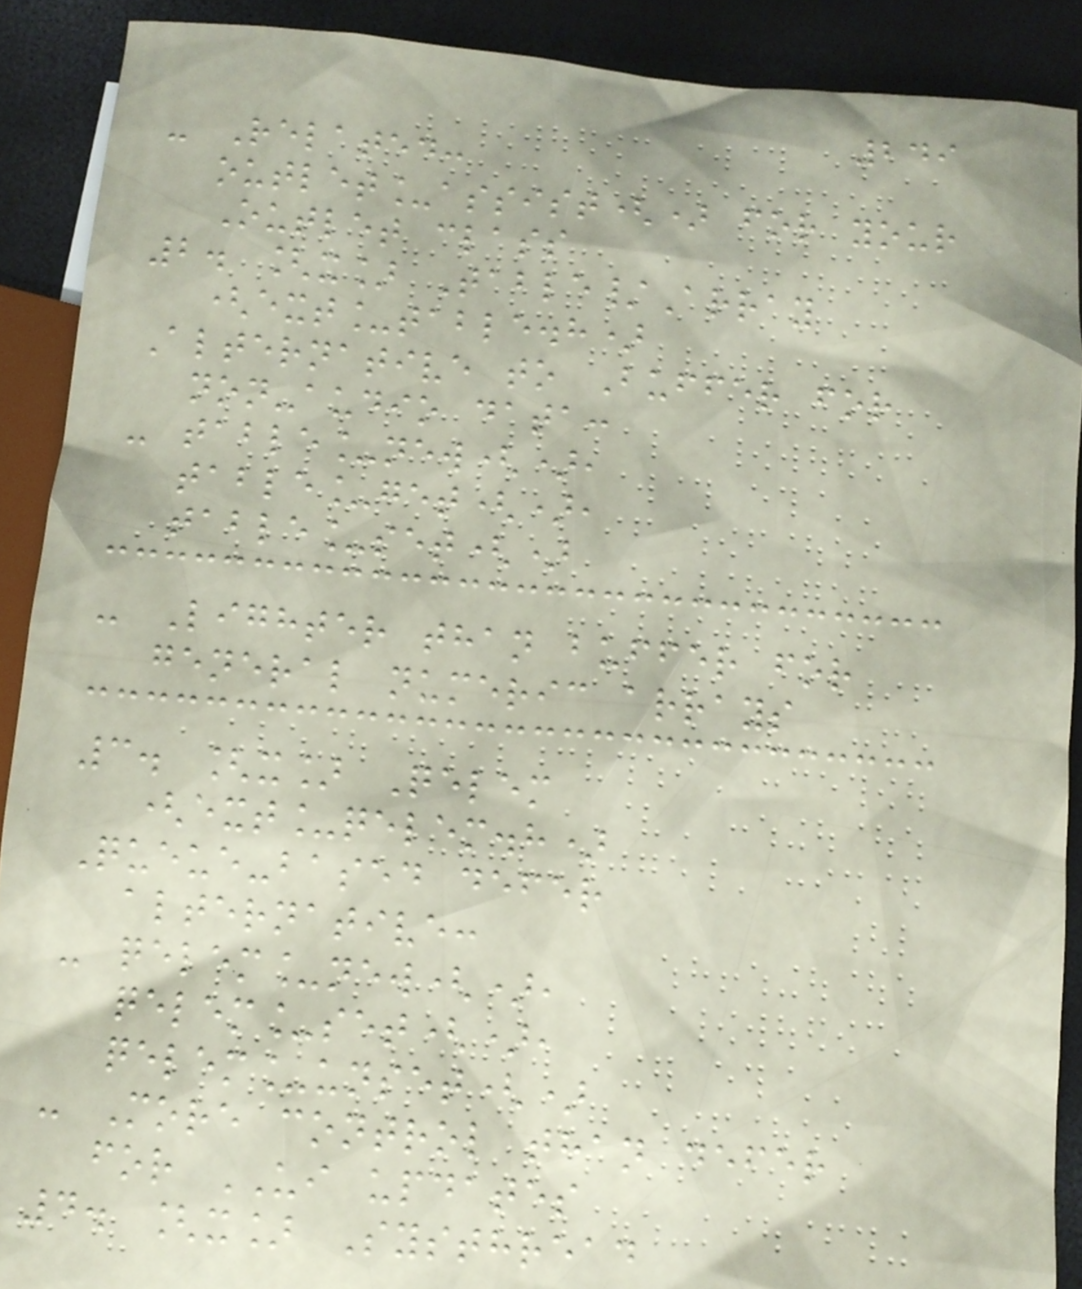249
- Related:
outlet_assist() for your
Outlet class
2. [x] Table/Array
(ext_table.h)
Alternative to Buffer for
non-audio data:
- table_new(),
table_get(),
table_set()
- Lighter than buffer for
general numeric arrays
3. [x] Qelem
(ext_qelem.h)
Queue-based defer
alternative:
- qelem_new(),
qelem_set(),
qelem_unset()
- More control than defer
for UI updates
4. [x] Systhread
